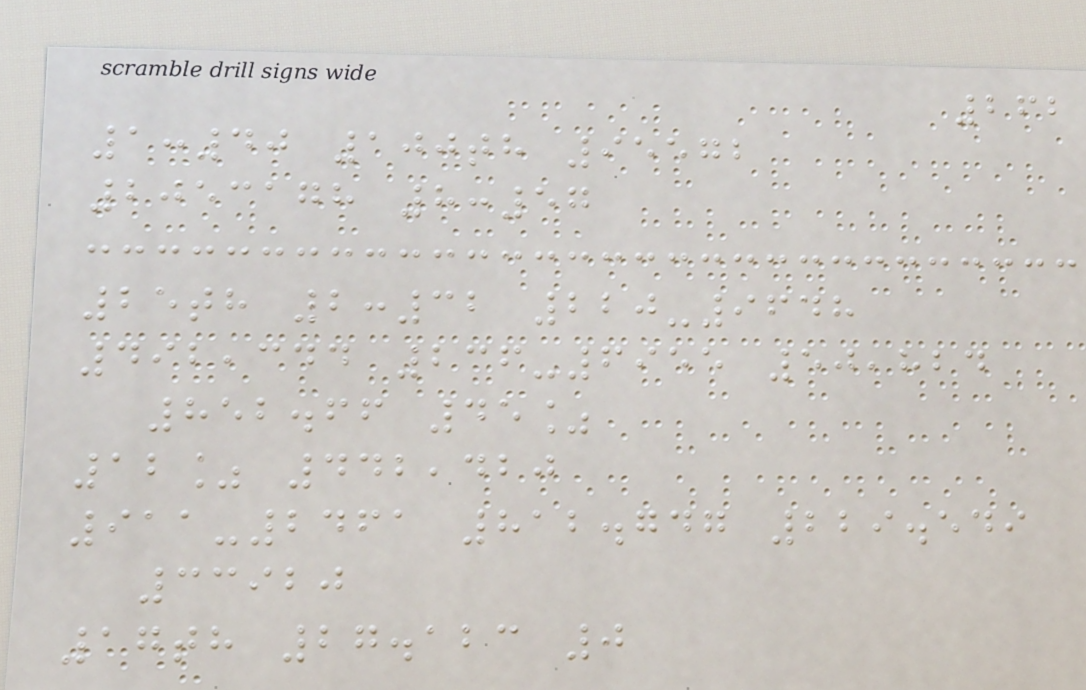262
1:40 100th 95572
2053178 8:57
25th 2:32 220-9648
492,344 236-6955 50,824
852.66 45%
12% 442,420
911-2461 812.747 229.549
33920
17th 27.123 0
